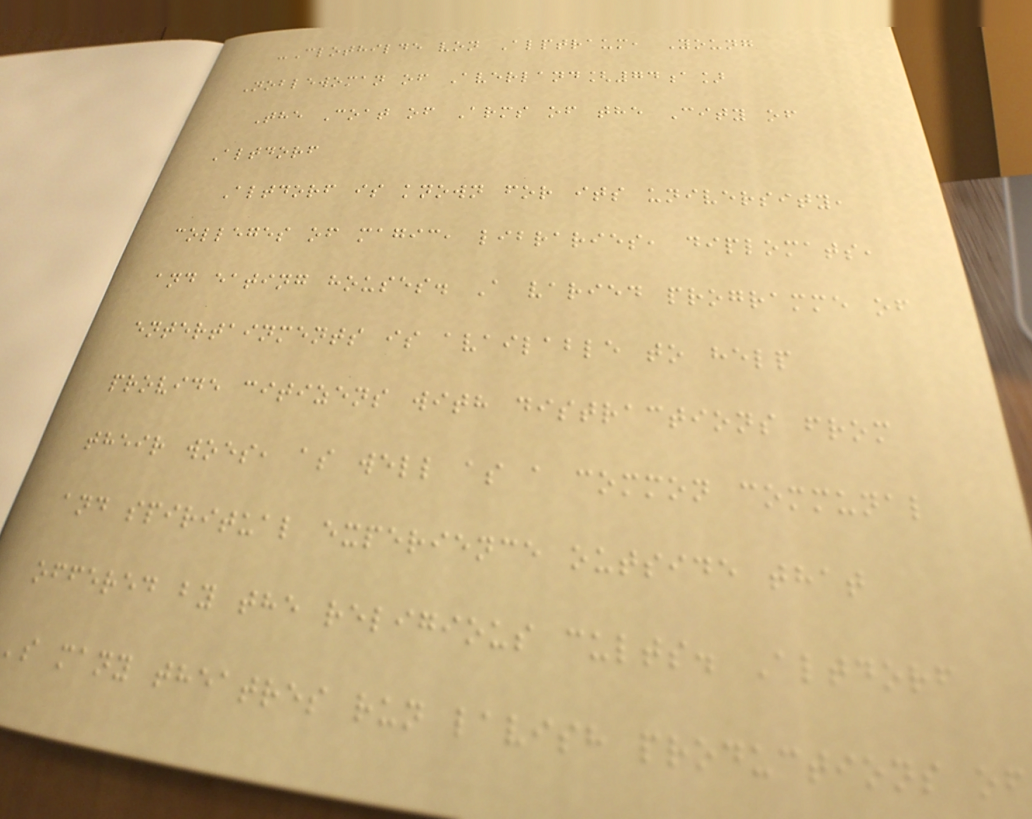-Clothilde von Alptraum, Young
Noblewoman of Averland[74a]
The Coat of Arms of the City of
Altdorf
Altdorf is known for its university,
colleges of magic, libraries, diplomats,
and eating houses. A varied programme of
entertainments is available to help
provide citizens with distractions from
their woes, as well as a common communal
and spiritual experience outside that
offered by the religious cults. Altdorf
's many theatres run lavish productions of
